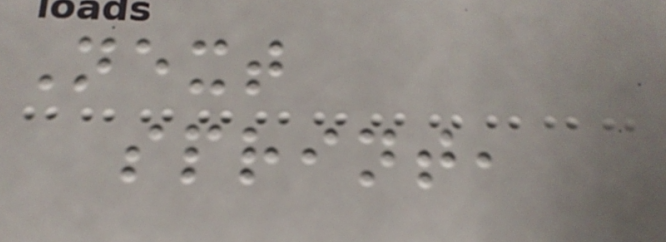Next
sprint,
